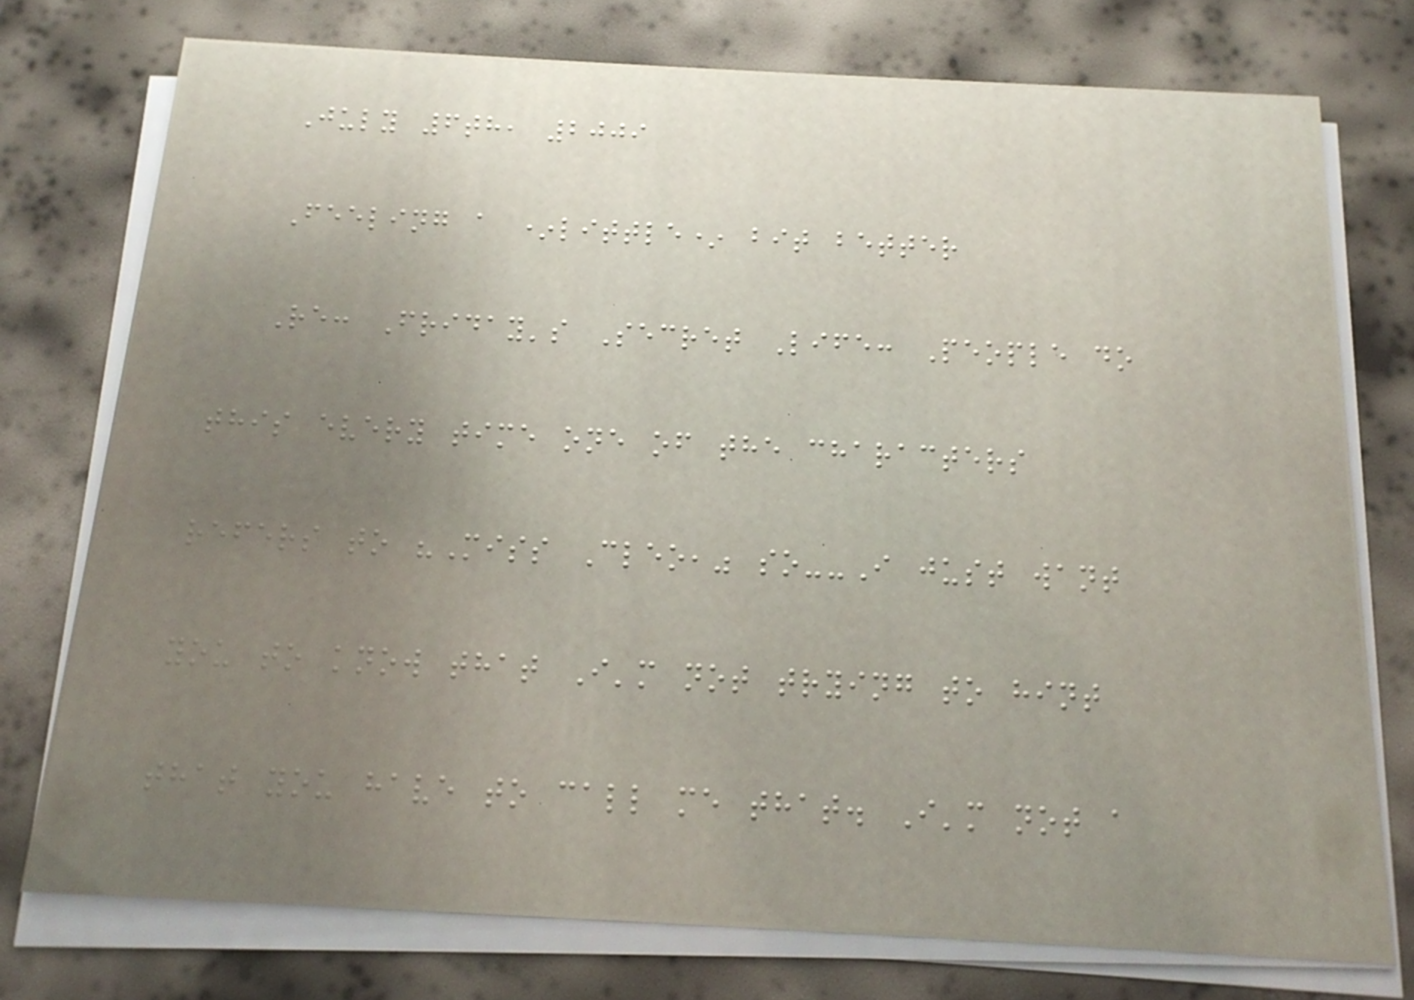July 6th, 2009
Feeling a *little* bit better
Re: Friday's Secret Life: People do
this every time one of the characters
refers to "Miss Cleo," so--I just want
you to know that I'm not trying to hint
that you have to call me that. I'm not a
